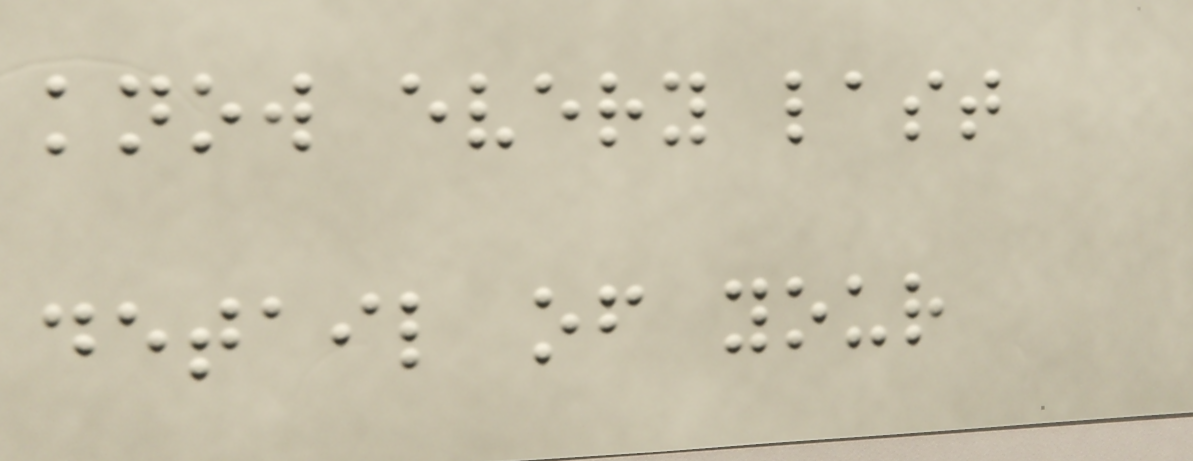know every last
detail of your
